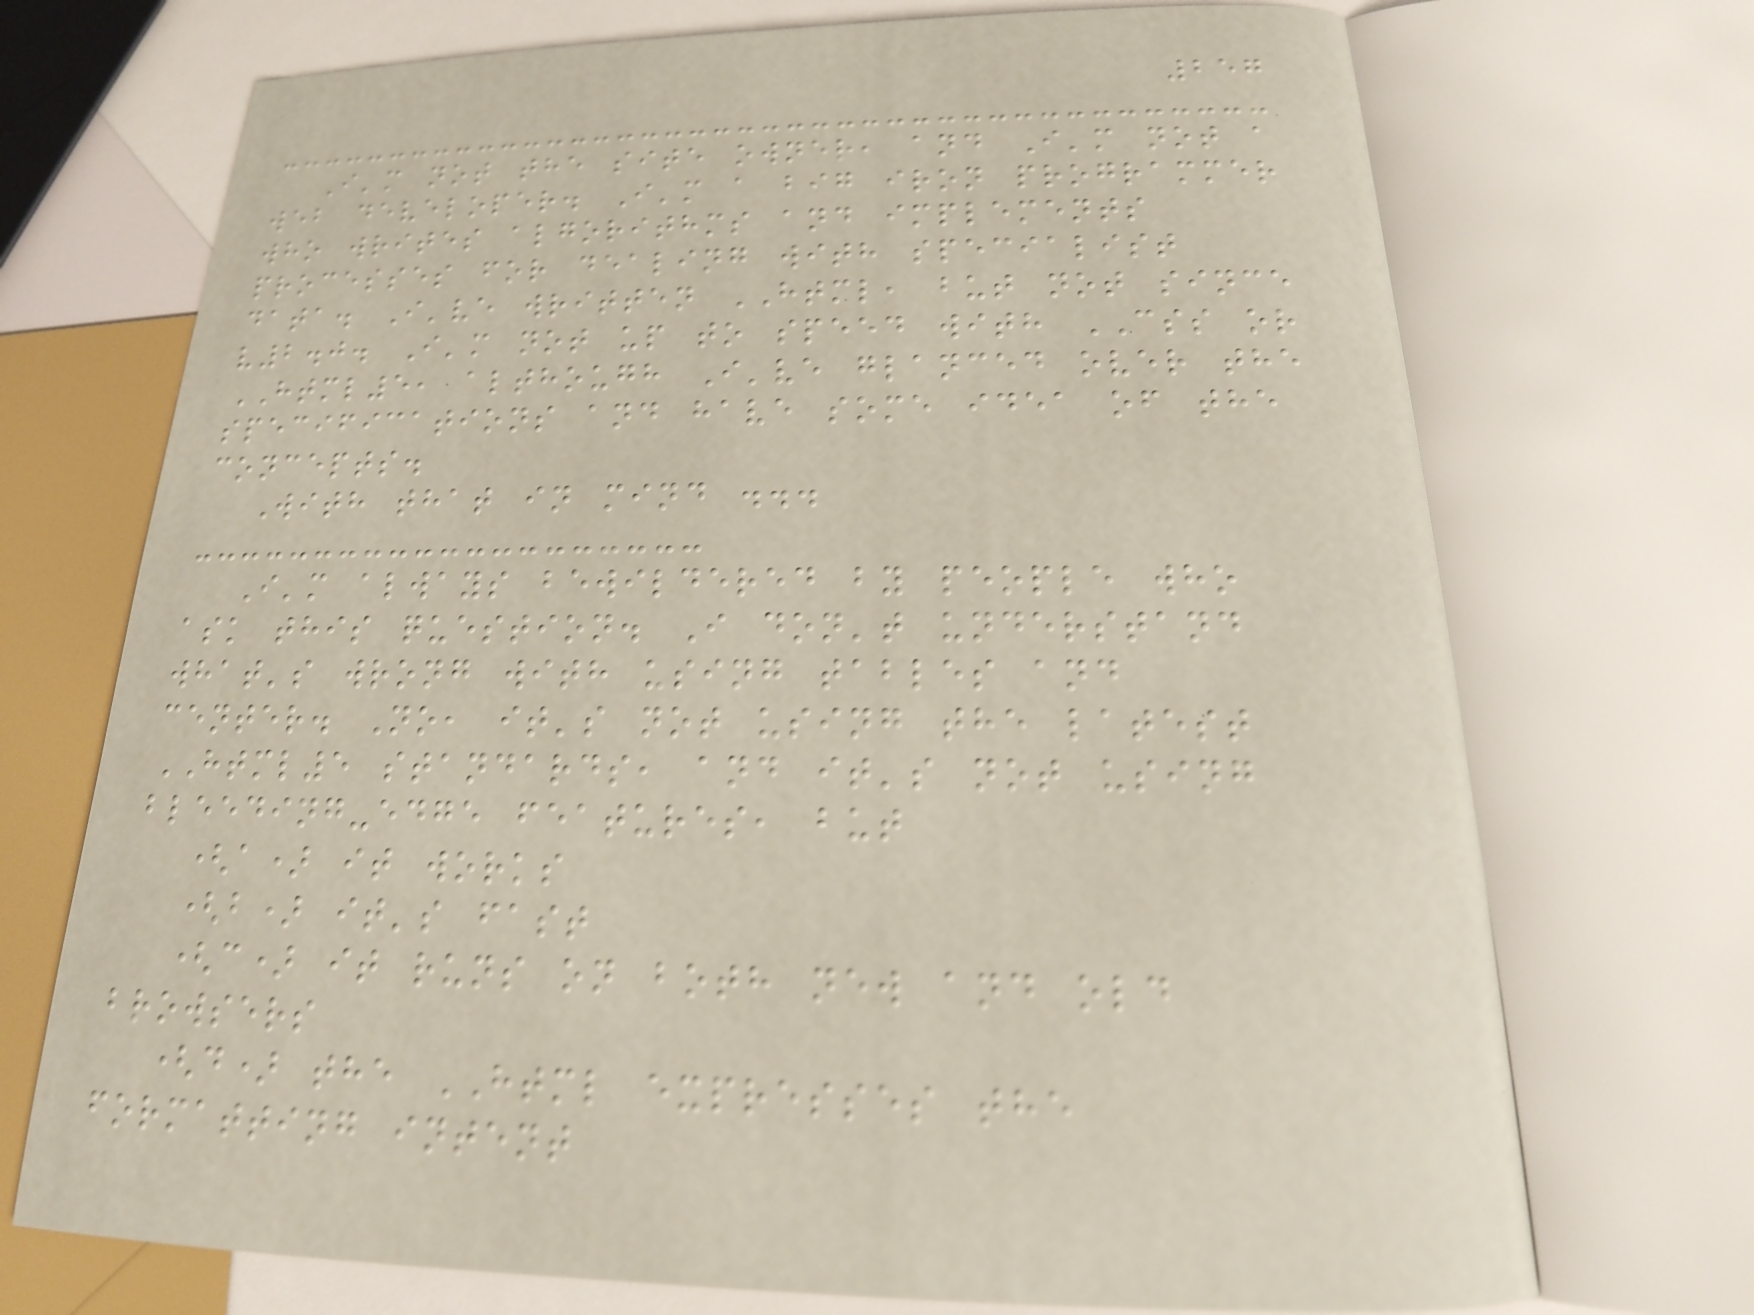257
I'm not the site owner, and I'm not a
web developer. I'm a big iron programmer
who writes algorithms and implements
processes for dealing with specialist
data. I've written HTML, but not since
v2.0. I'm not up to speed with CSS or
HTML5, although I've glanced over the
specifications and have some idea of the
concepts.
With that in mind ...
I'm always bewildered by people who
ask this question. I don't understand
what's wrong with using tables and
center. No, it's not using the latest
HTML5 standards, and it's not using
bleeding-edge features, but
(a) it works
(b) it's fast
(c) it runs on both new and old
browsers
(d) the HTML expresses the
formatting intent
